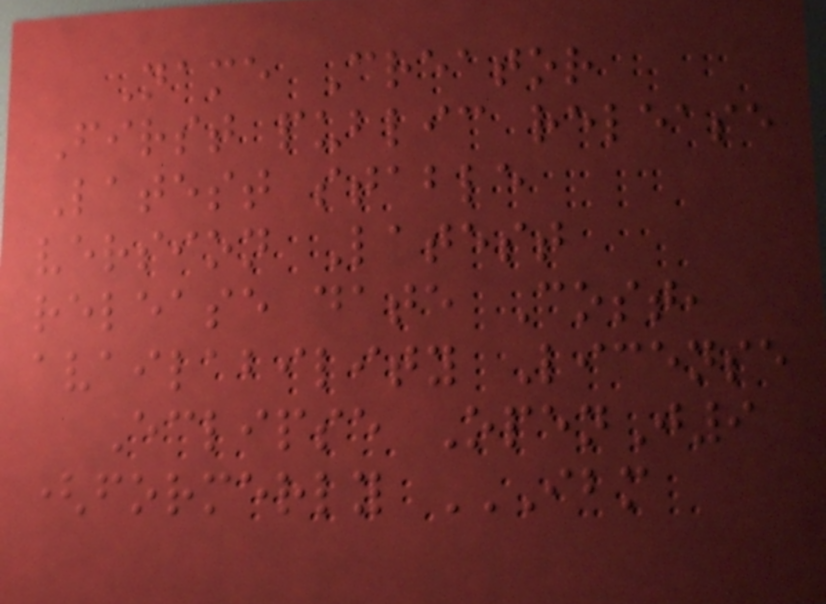Name Creator
First public release
Latest stable
version Latest
release date Cost,
availability License
Eclipse OpenJ9
(formerly IBM
